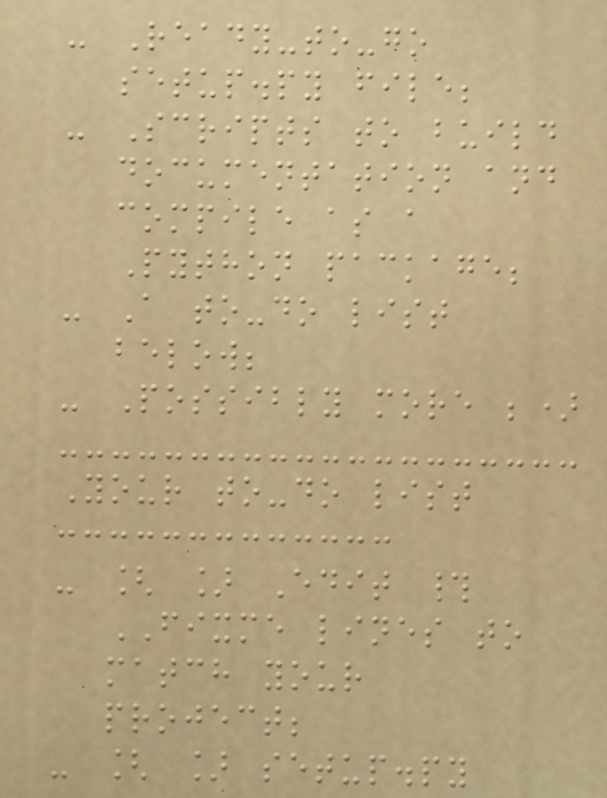- Ready-to-go
setup.py file;
- Scripts to build
documentation and
compile as a
Python package;
- A to-do list
below;
- Possibly more ;)
Your to-do list
- [ ] Edit #
FIXME lines to
match your
project;
- [ ] setup.py
